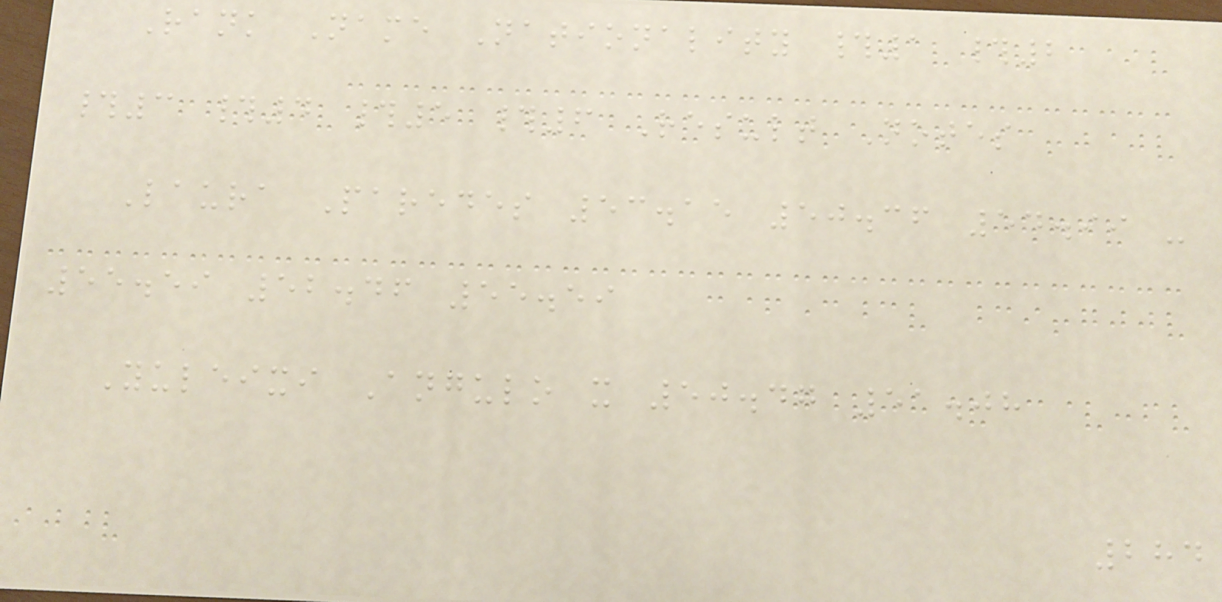Rank Name Nationality #1 #2
#3 #4 #5 #6 Result Notes
Laura Paredes 53.15 50.36 54.99 -
55.59 52.46 55.59
Yuleixi Angulo x 50.47 51.08
284
